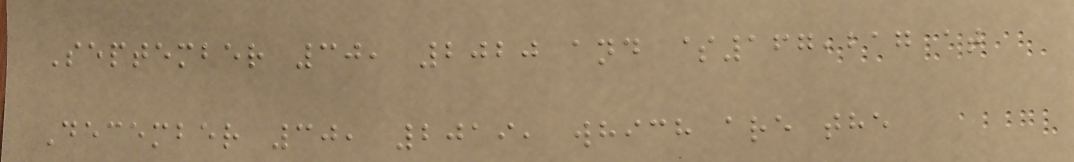September 30, 2020 and $167,217 at
December 30, 2019, which are the
